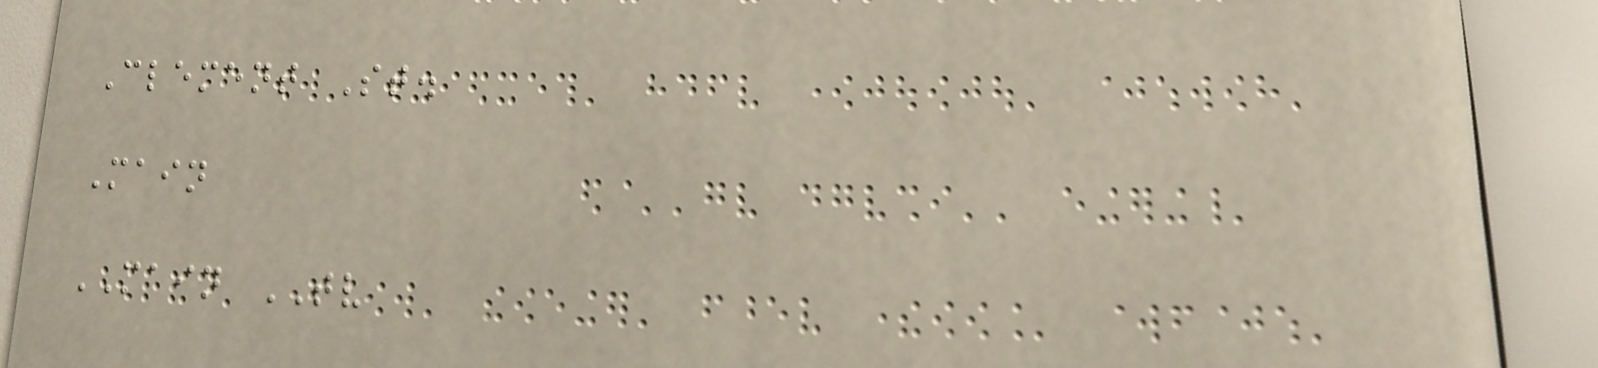Clement St.
Main
MAIN TV
